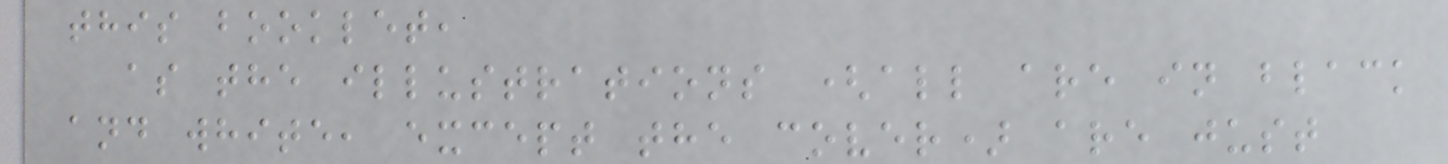this booklet,
as the illustrations (all are in black
and white, except the cover) are just
